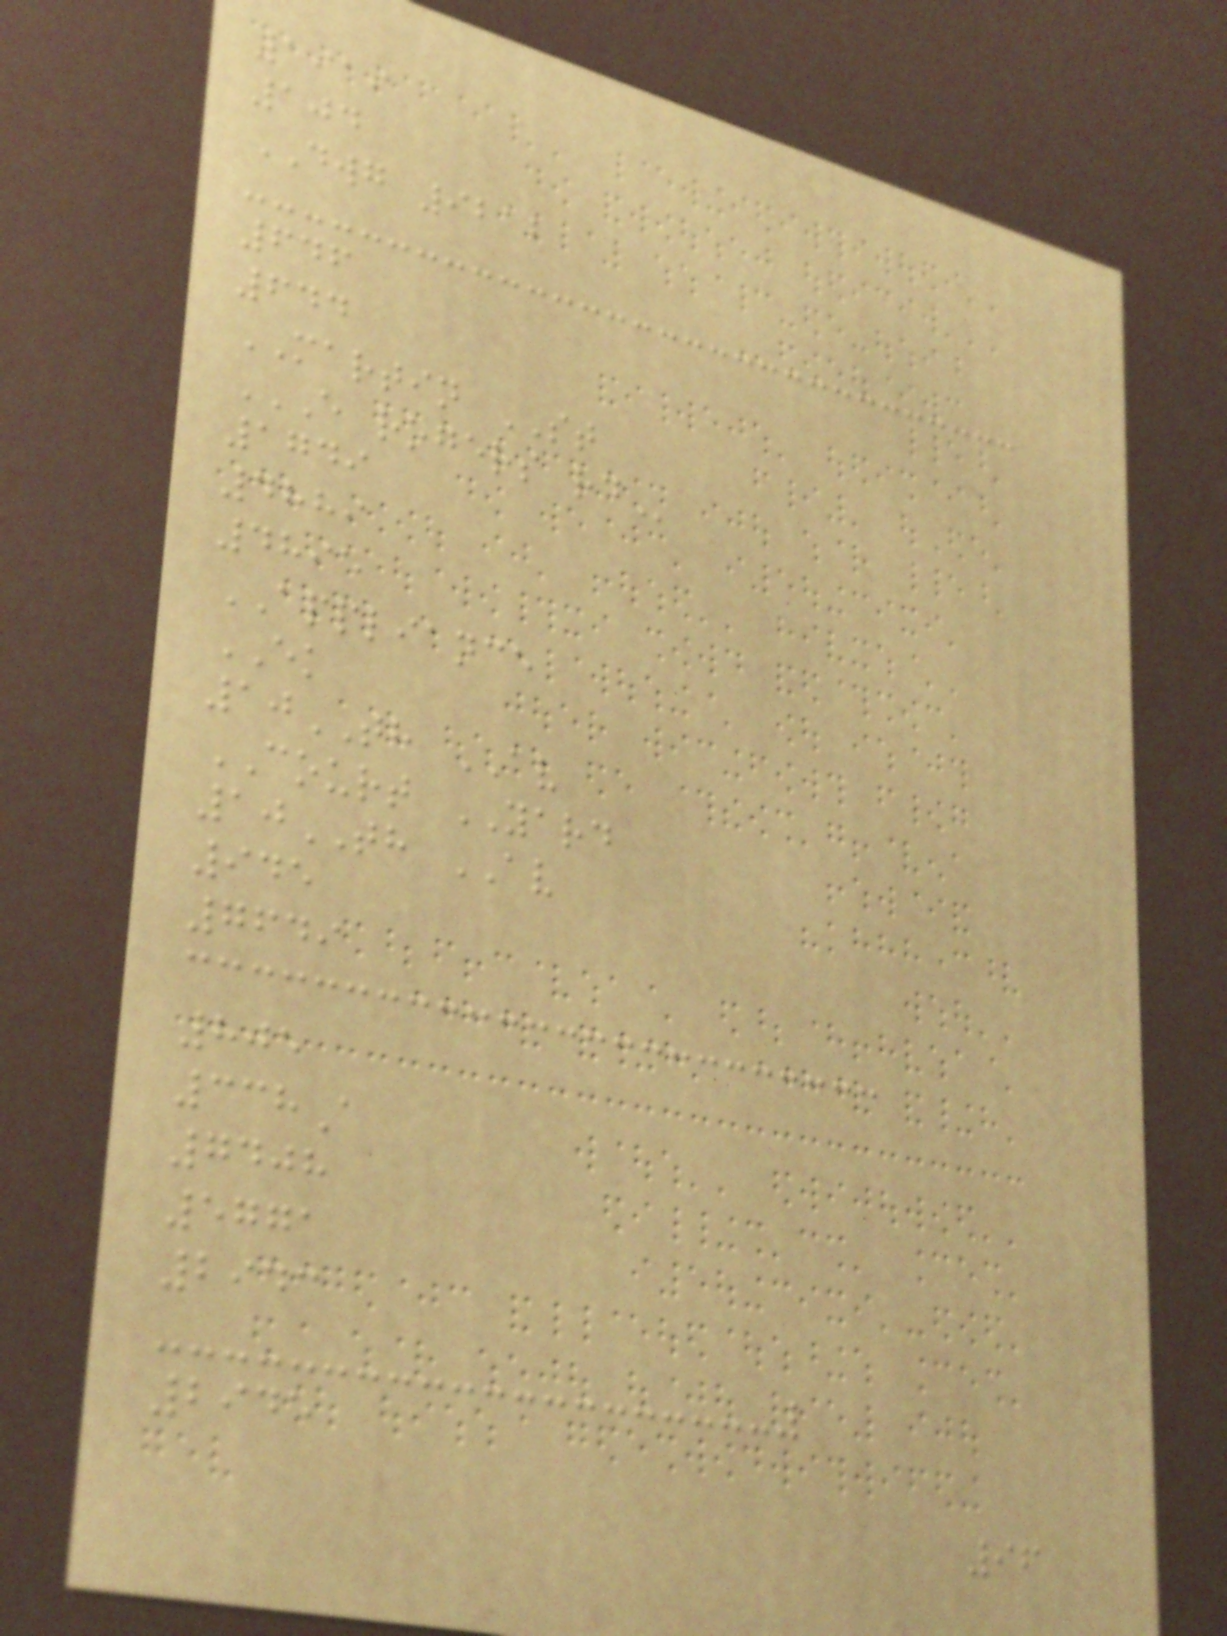1919
104
DWG 9212
646
644
MARTIN ST
E ROGERS RD
1749
4889
4895
APPLIANCE
EK
10TH AV
COURT YARD
10TH AV
945
7649
805
338A
7408
5771
2943
2945
96
